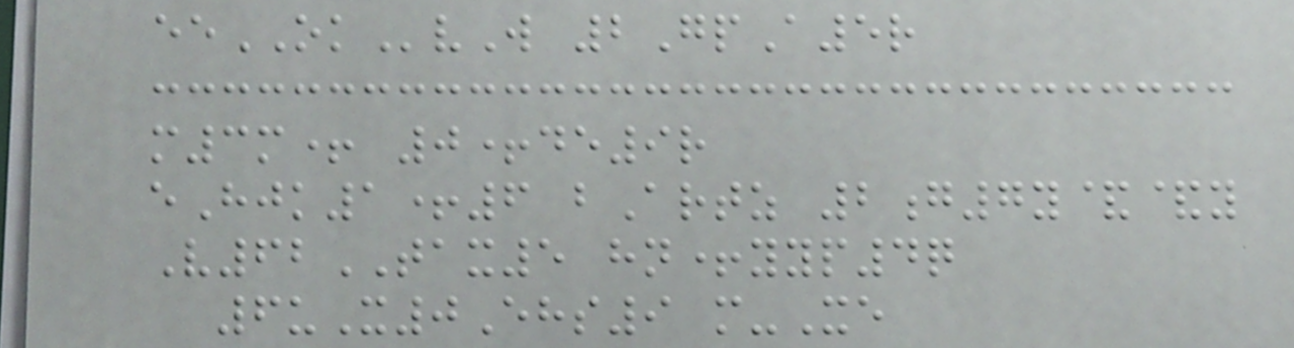eeOKvW 2GpA5r
m3m+ 0+de9r
eHjk1+6 bArtz 2g7y&&y
V62TAX5 hn+yyp4q
6uX0Ehs9 m-Xe
